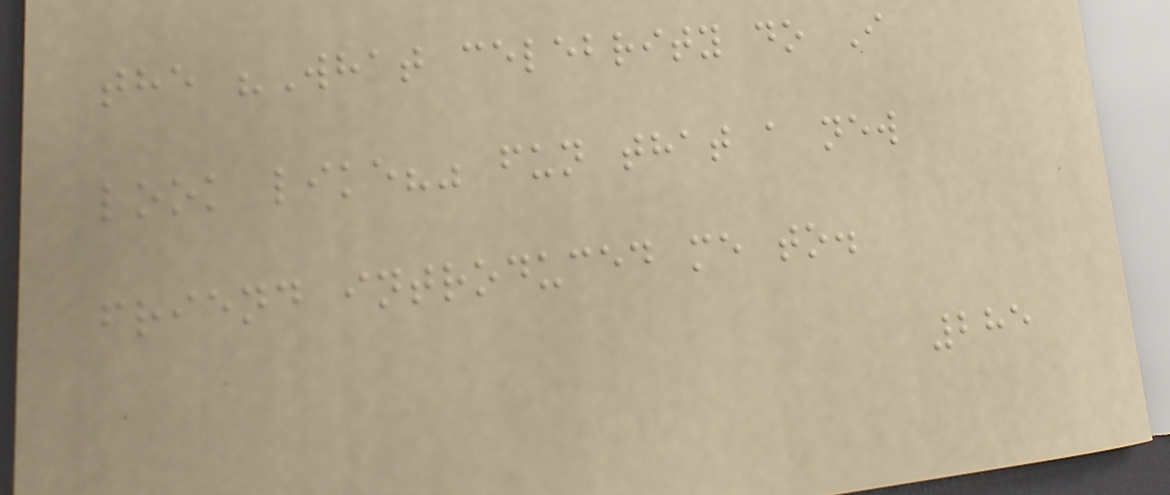the "What celebrity do I
look like?" fun that a new
friend introduced me to.
285
